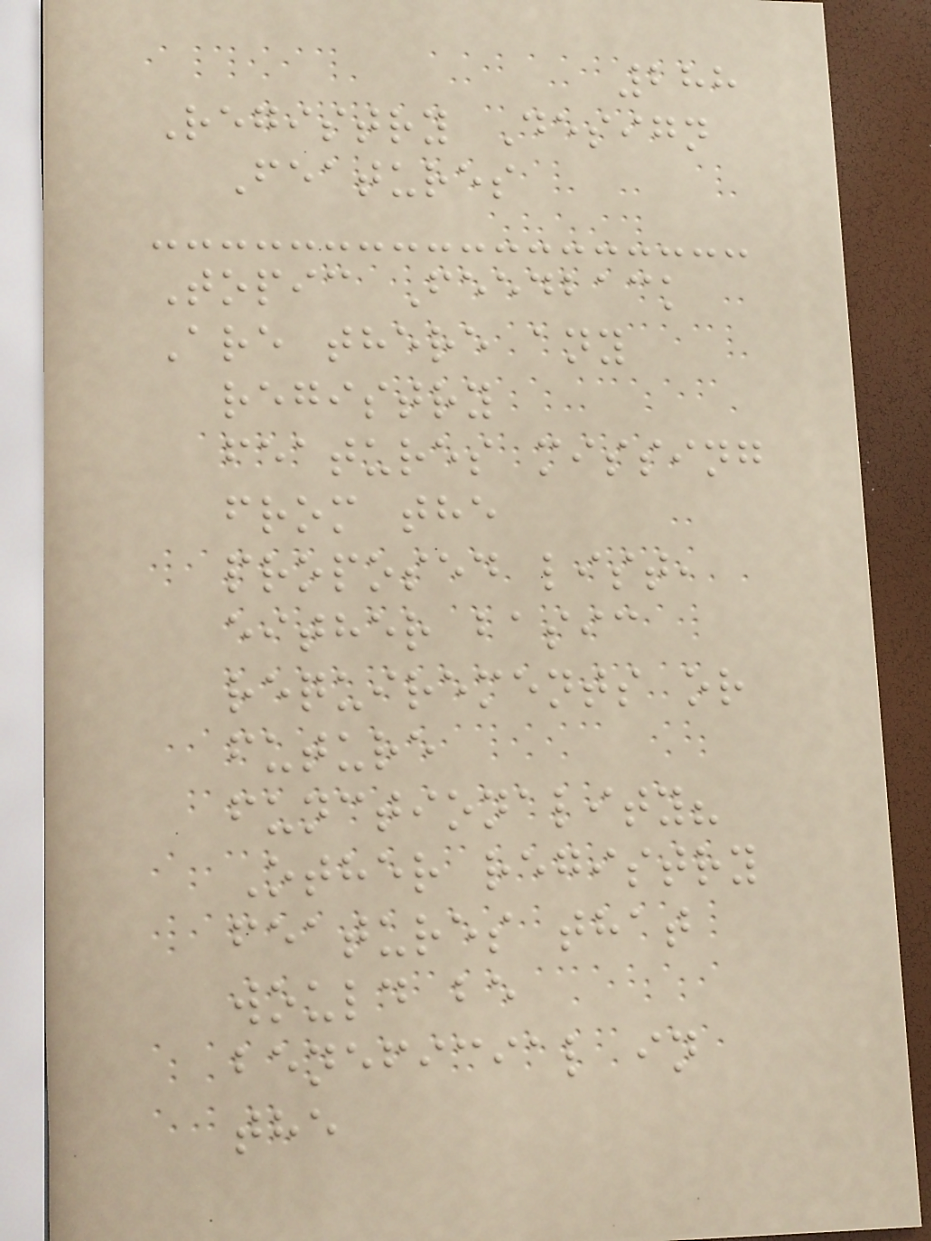288
Registry Design
Features
Topic Feedback
Are there any
registry
features missing
from the
proposed list,
either basic
requirements or
future
functionality?
Other registry
features that
would be
beneficial in
the
